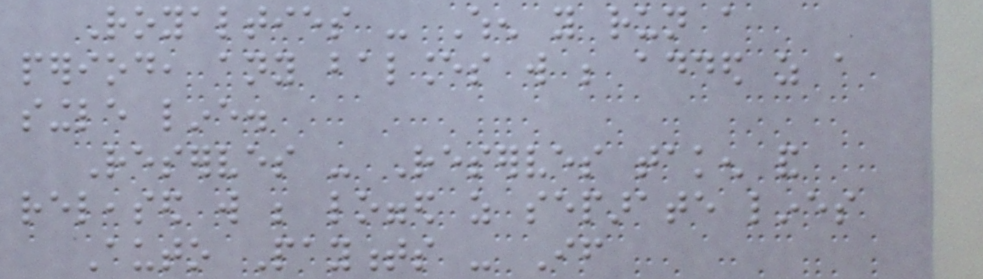Royalties - When you run a
period, any balances will be added as a
single line.
Reserves - Reserves taken and
released will be logged as separate lines
Auto Payments - If
